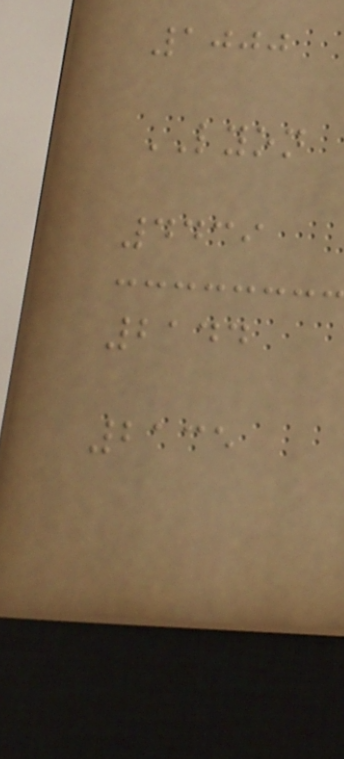1000
LYON
4439
2144
2135
